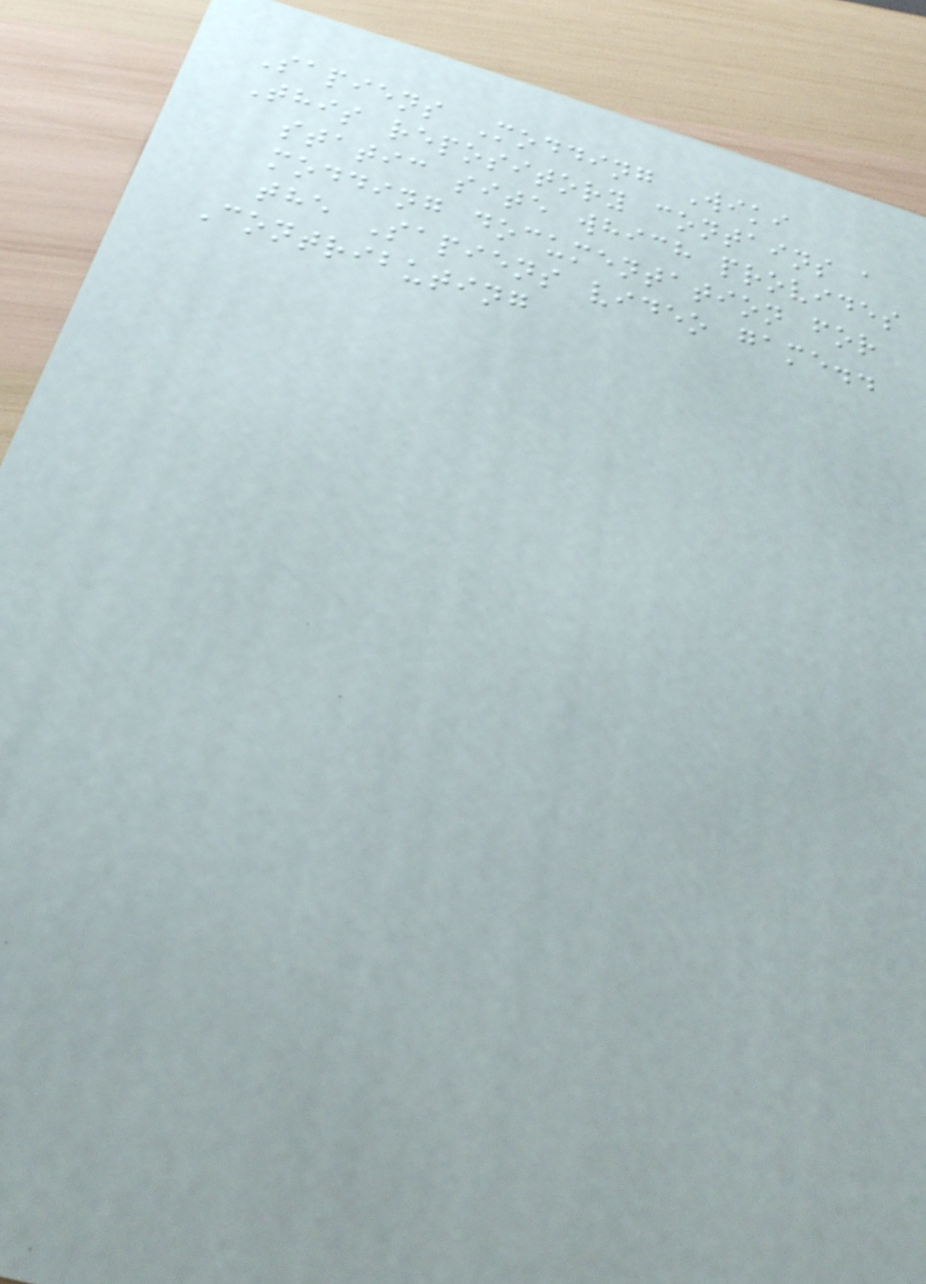Sapiens Modding Wiki
This repository contains a
static site which provides
modding documentation for
the Sapiens video game..
Contributing
